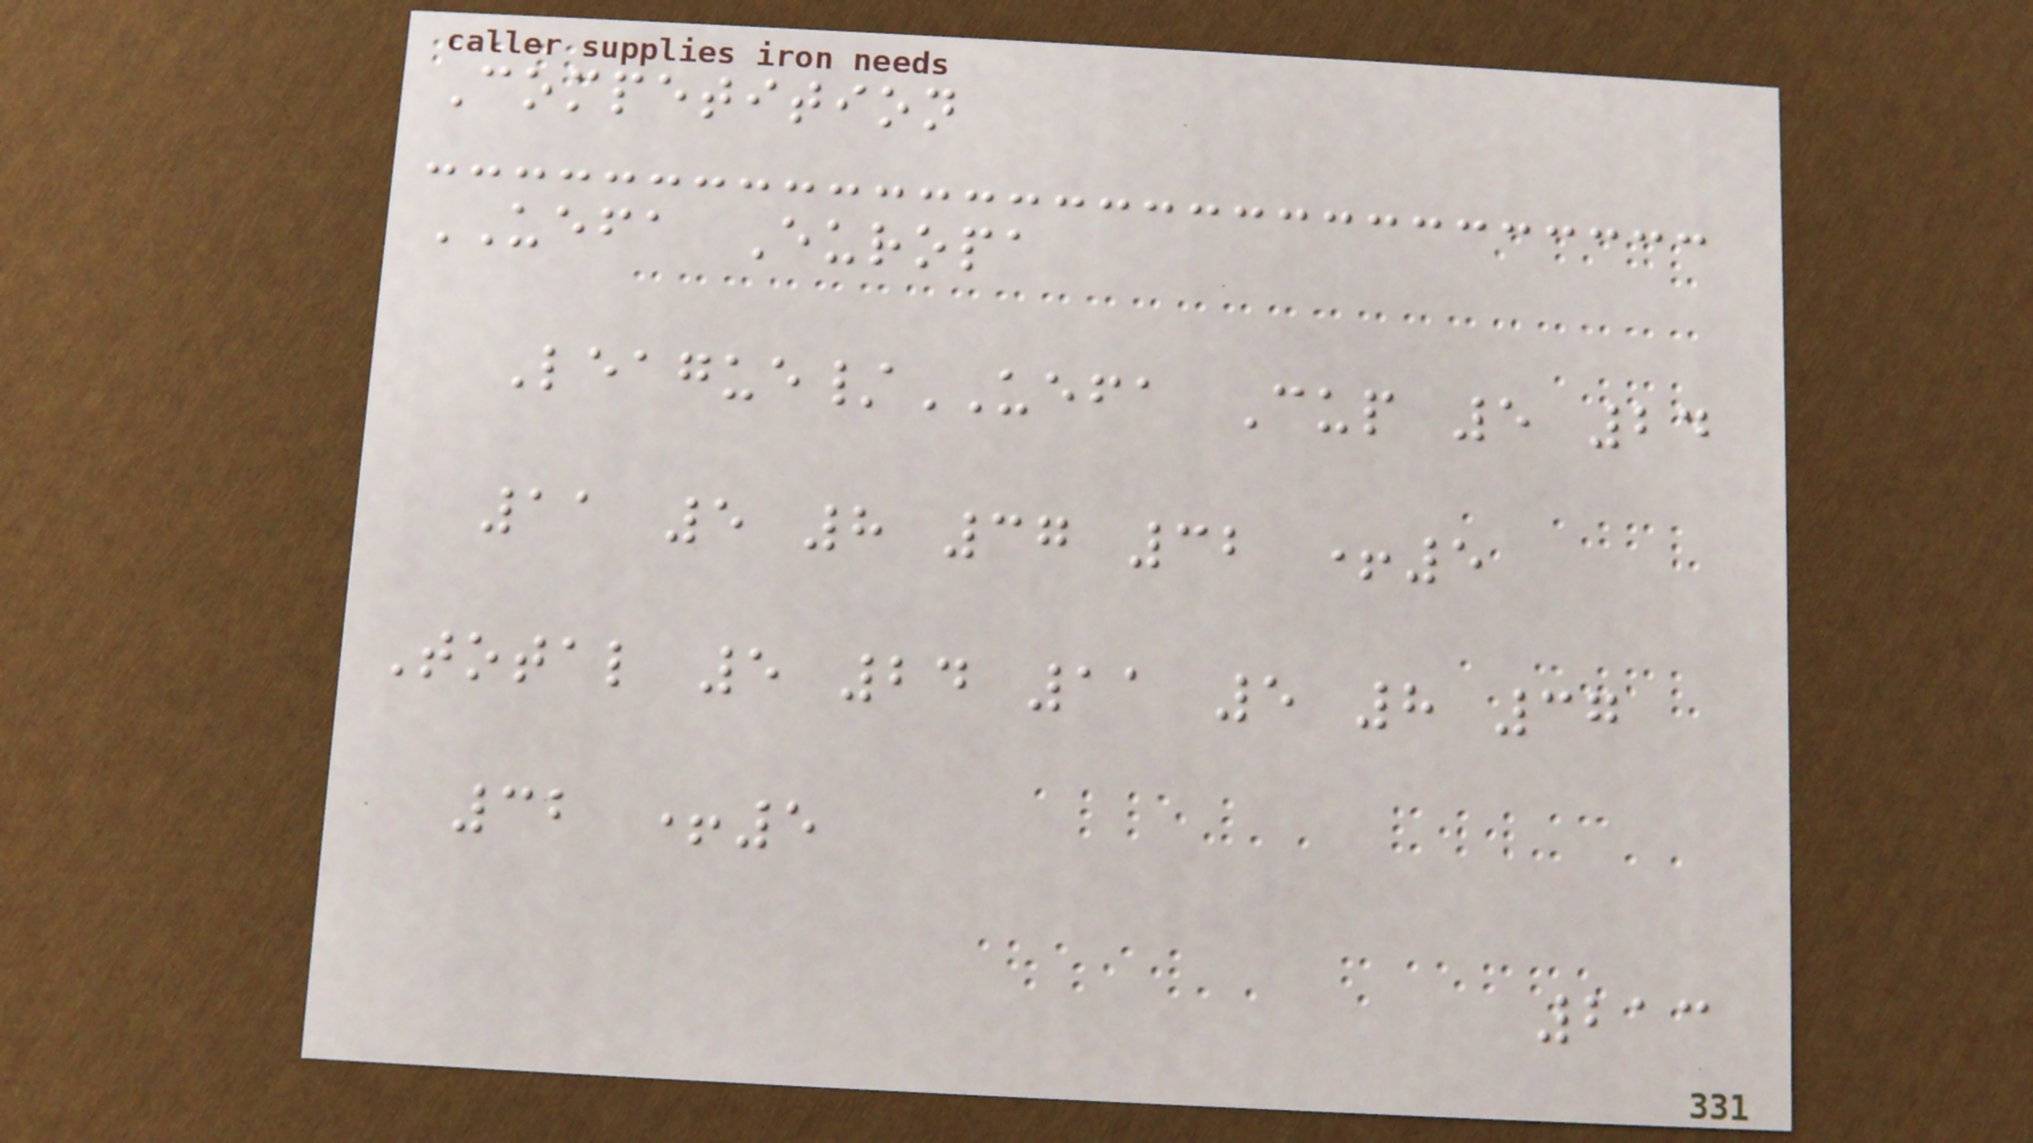Competition
UEFA Europa
League/UEFA Cup 5 24
11 5 8 37 32 +5
Total 5 24 11 5 8 37
32 +5
213
